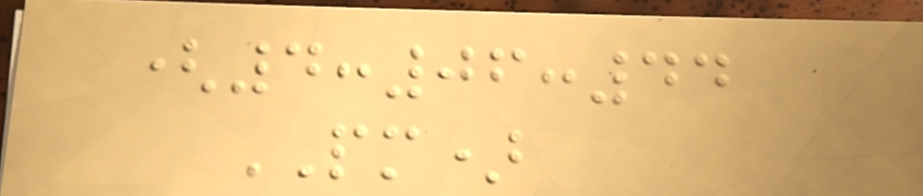(4:06:44
PM)
